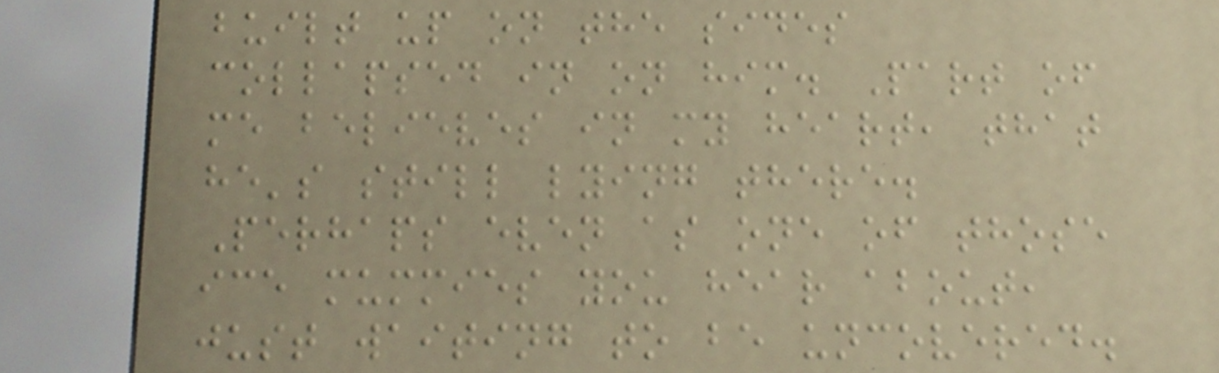built up on the sides
collapsed in on him. Part of
me believes in my heart, that
he's still lying there.
Perhaps even as one of those
ice mummies you hear about,
just waiting to be uncovered.
